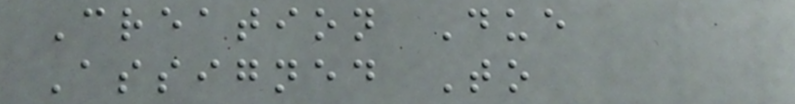Creation Due
Assigned To
